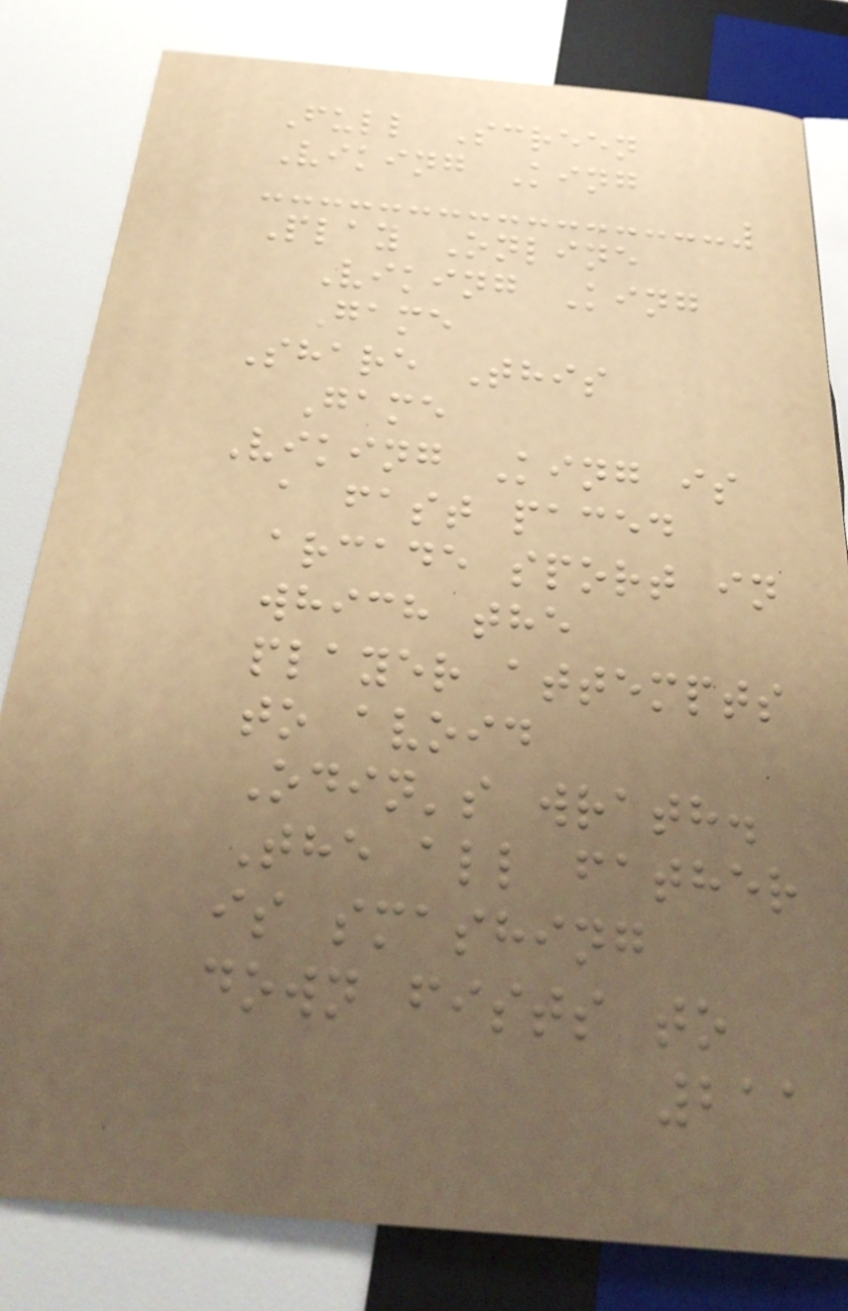Full Screen
Viking King
Play Online
Viking King
Game
Share This
Game
Viking King is
a fast paced
arcade sport in
which the
player attempts
to avoid
Odin's wrath.
The all father
is smashing
down fists to
211
